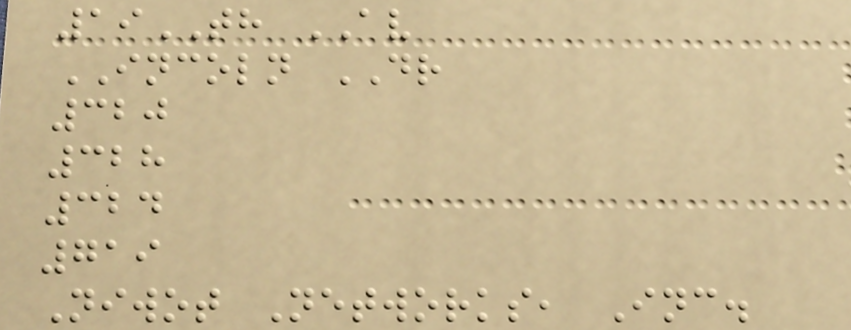19TH AV
INCOLN DR
320
328
324
719
Niwot Networks, Inc.
